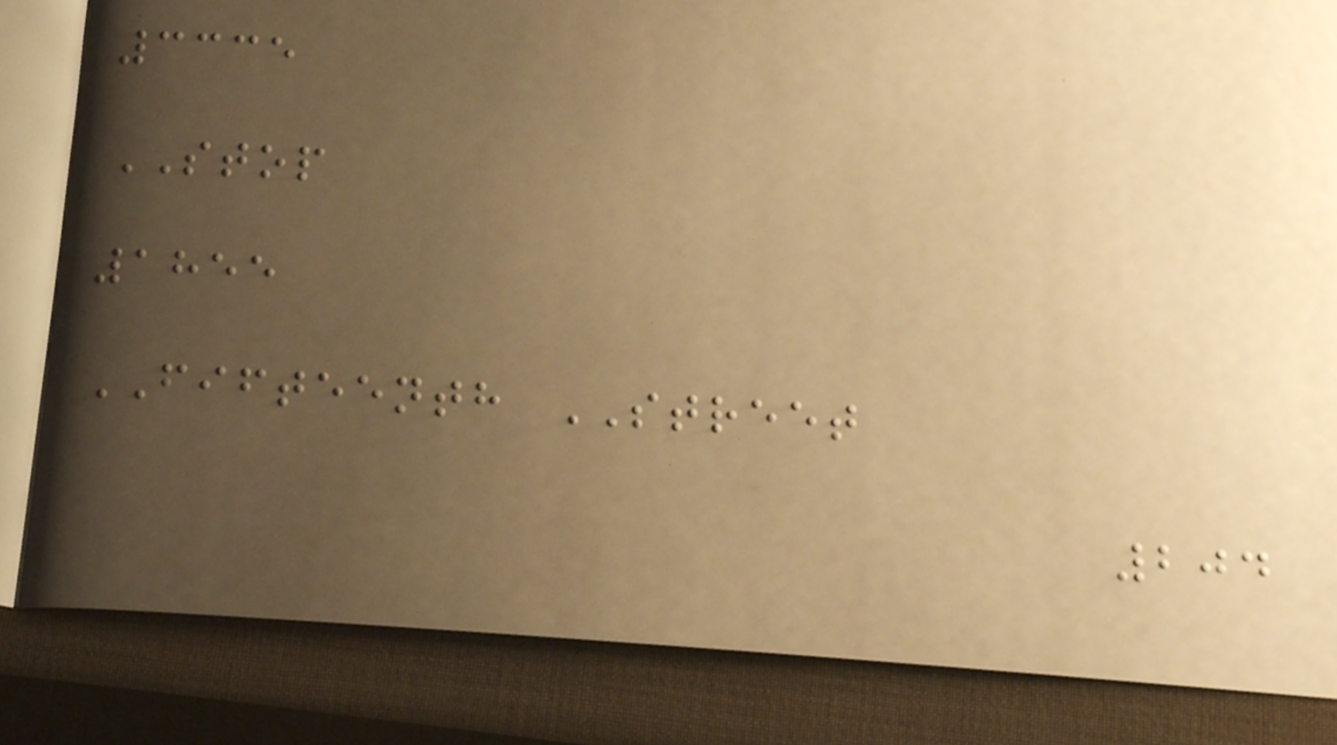3335
STOP
1855
FIFTEENTH STREET
204
